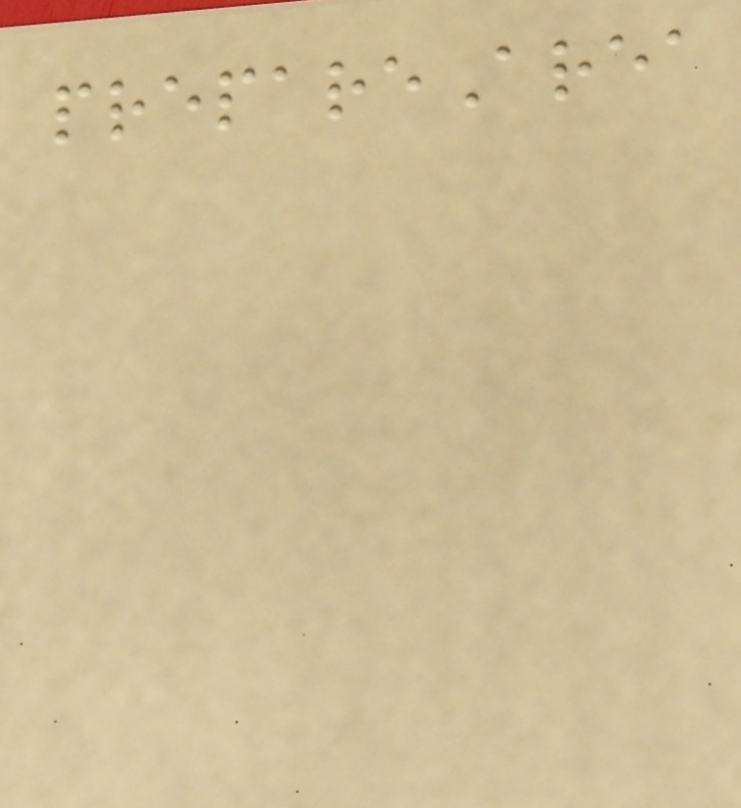prepareArea
